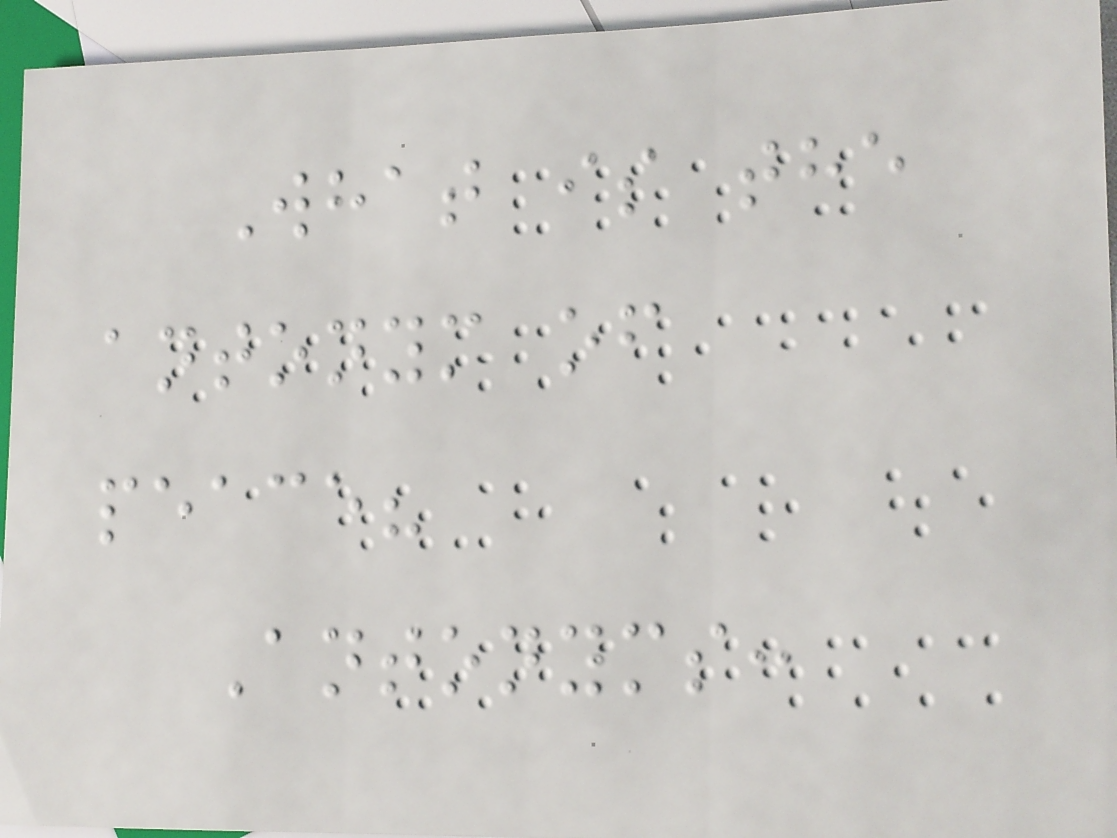What is the
antonym of
peace?
Antonyms:
